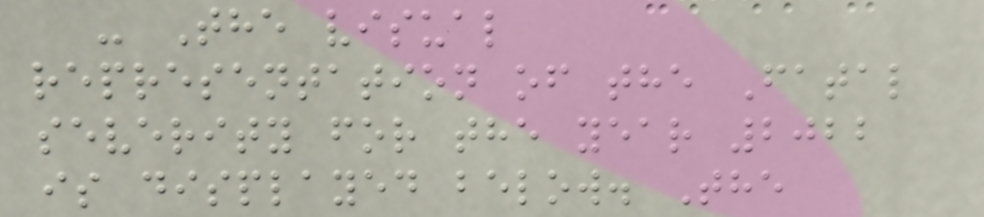- The visual
representation of the Fatal
severity for the year 2022
is displayed below. The
